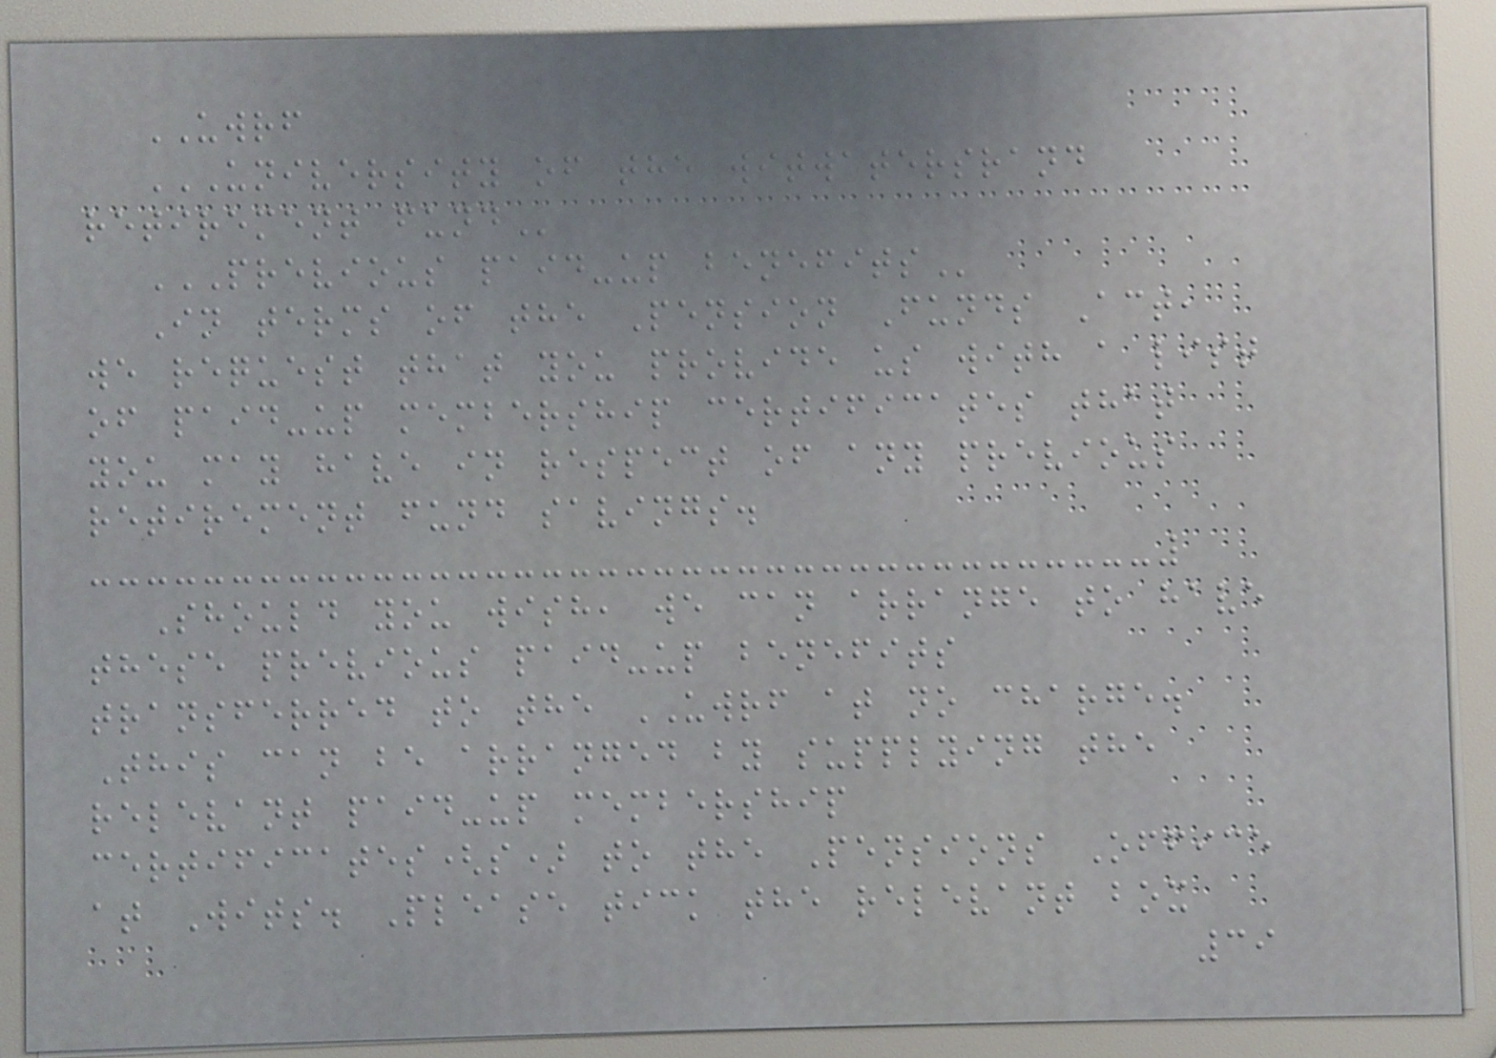UWRF
UNIVERSITY OF THE WITWATERSRAND
RETIREMENT FUND
PREVIOUS PAID-UP BENEFITS
In terms of the Pension Funds Act,
we request that you provide us with a list
of paid-up membership certificates that
you may have in respect of any previous
retirement fund savings.
Should you wish, we can arrange to have
these previous paid-up benefits
transferred to the UWRF at no charge.
This can be arranged by supplying the
relevant paid-up membership
certificates(s) to the Pensions Office
at Wits. Please tick the relevant box
39
